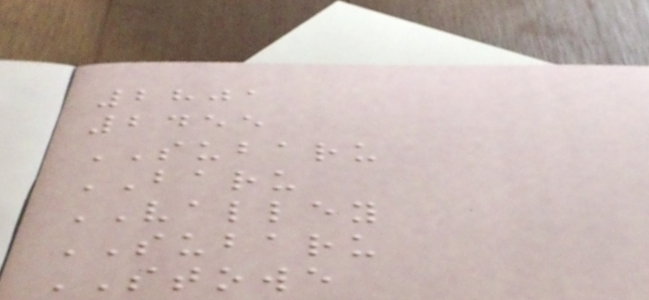2801
2455
SUBARU
BARU
VALLEY
SUBARU
STOWE
